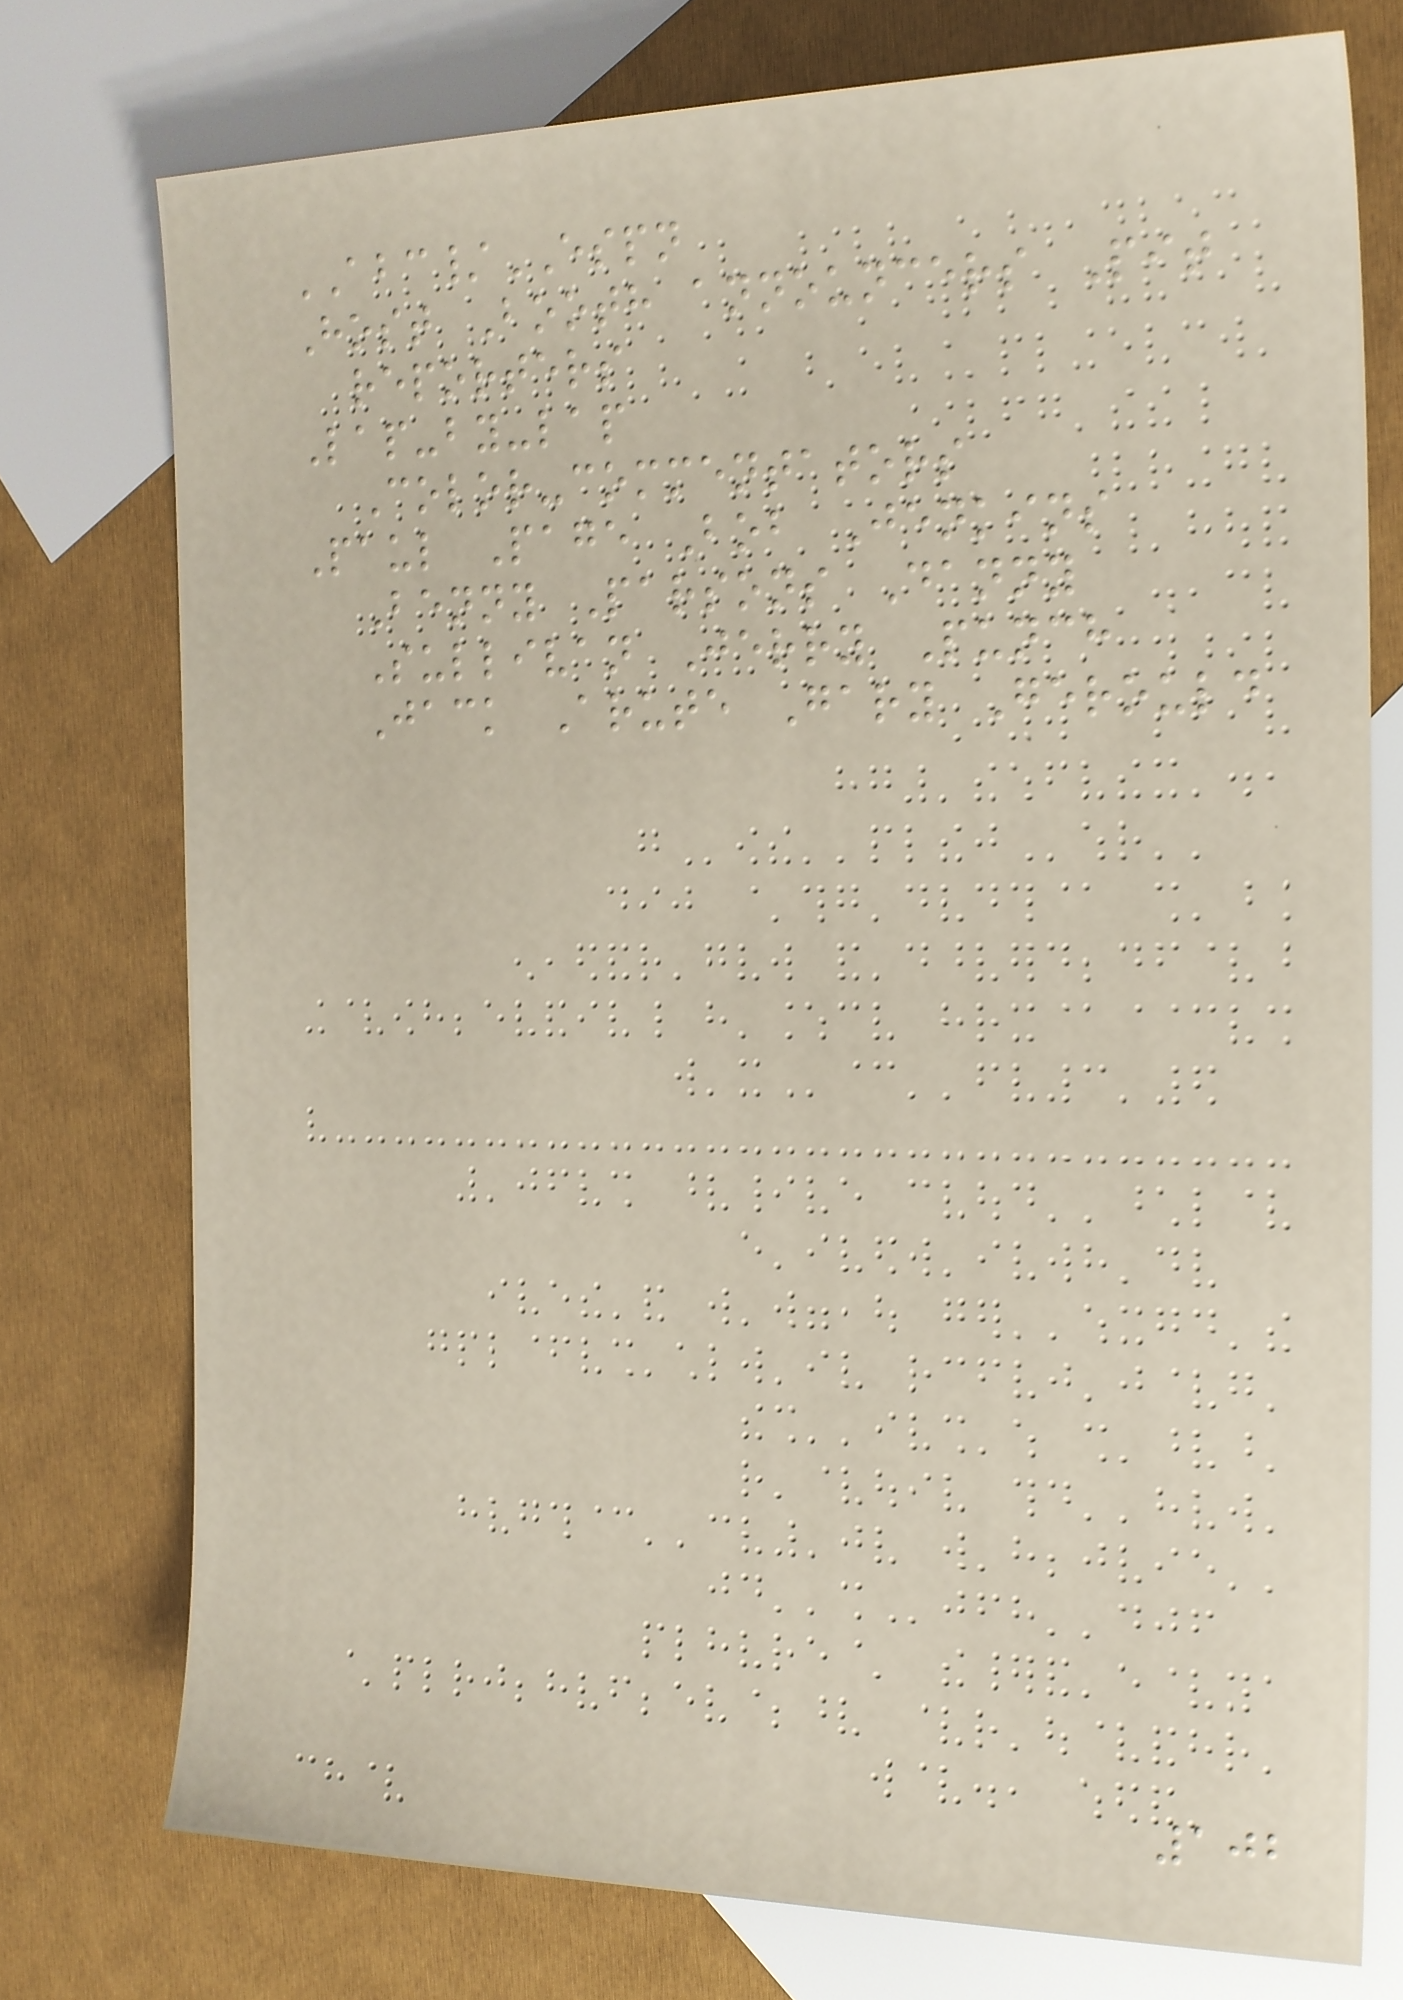ABC/ESPN
Host Booth announcers Pit
reporters
Lap-by-lap
Color-commentators
Paul Page Bob Jenkins
Benny Parsons Danny
Sullivan Jerry Punch
Jack Arute Gary Gerould
102
